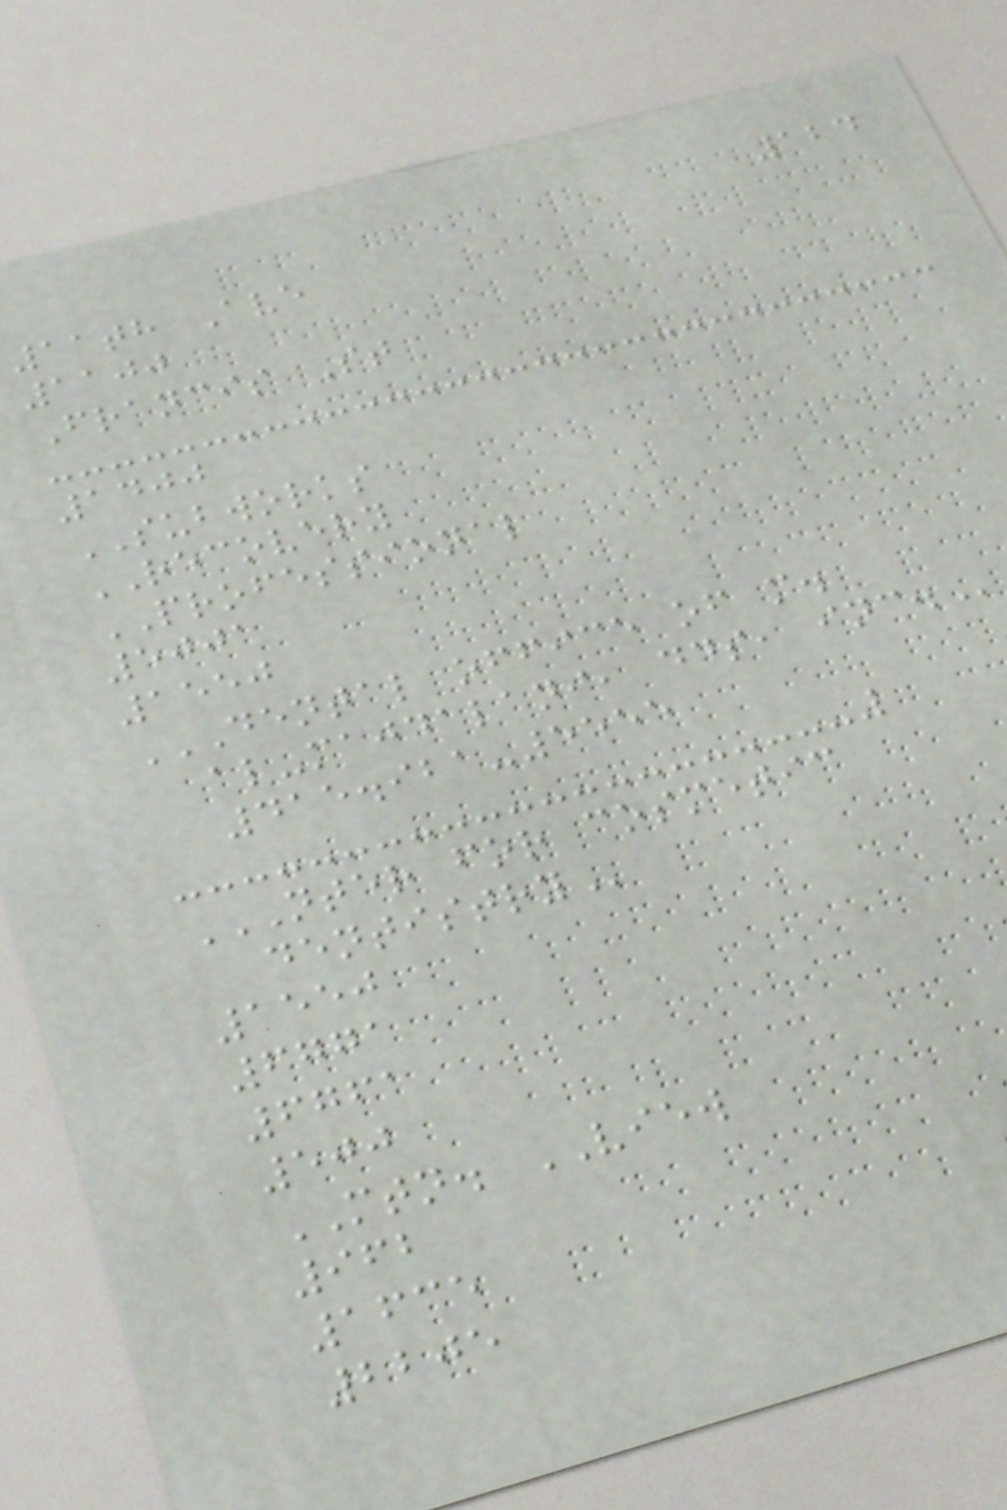124
11th Ave
1100
Francis St
1400
SUBWORKS
RECOVERY
PROFESSIONAL
5001
1550
DENTAL OFFICE OF M.
AL-MAJDALANI, DDS, INC.
415.921-5555
NTER FOR COSMETIC
DENTISTRY
1550
6771
6761
500
MTN. VIEW
962
1635
2205
